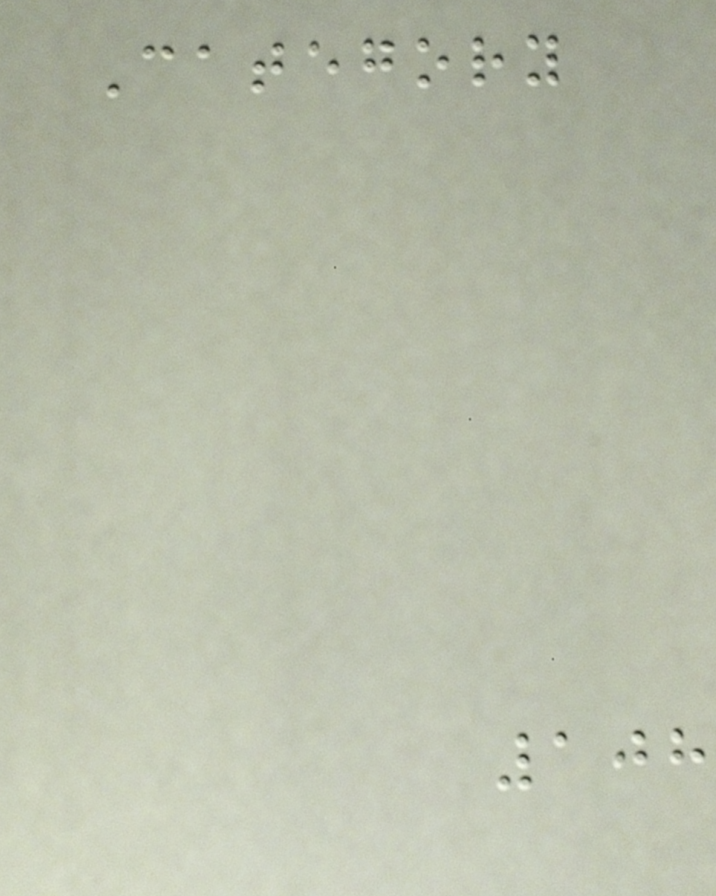Category
108
